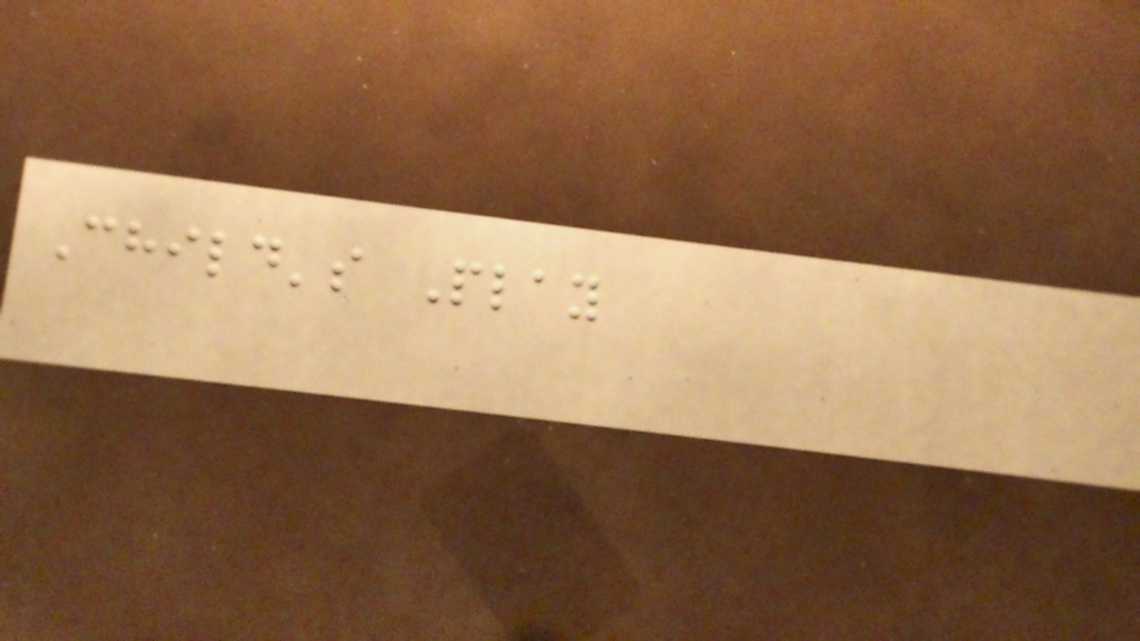Child's Play
